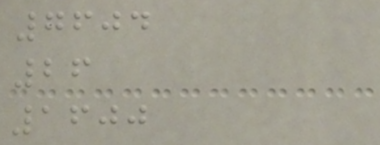7604
26
1600
